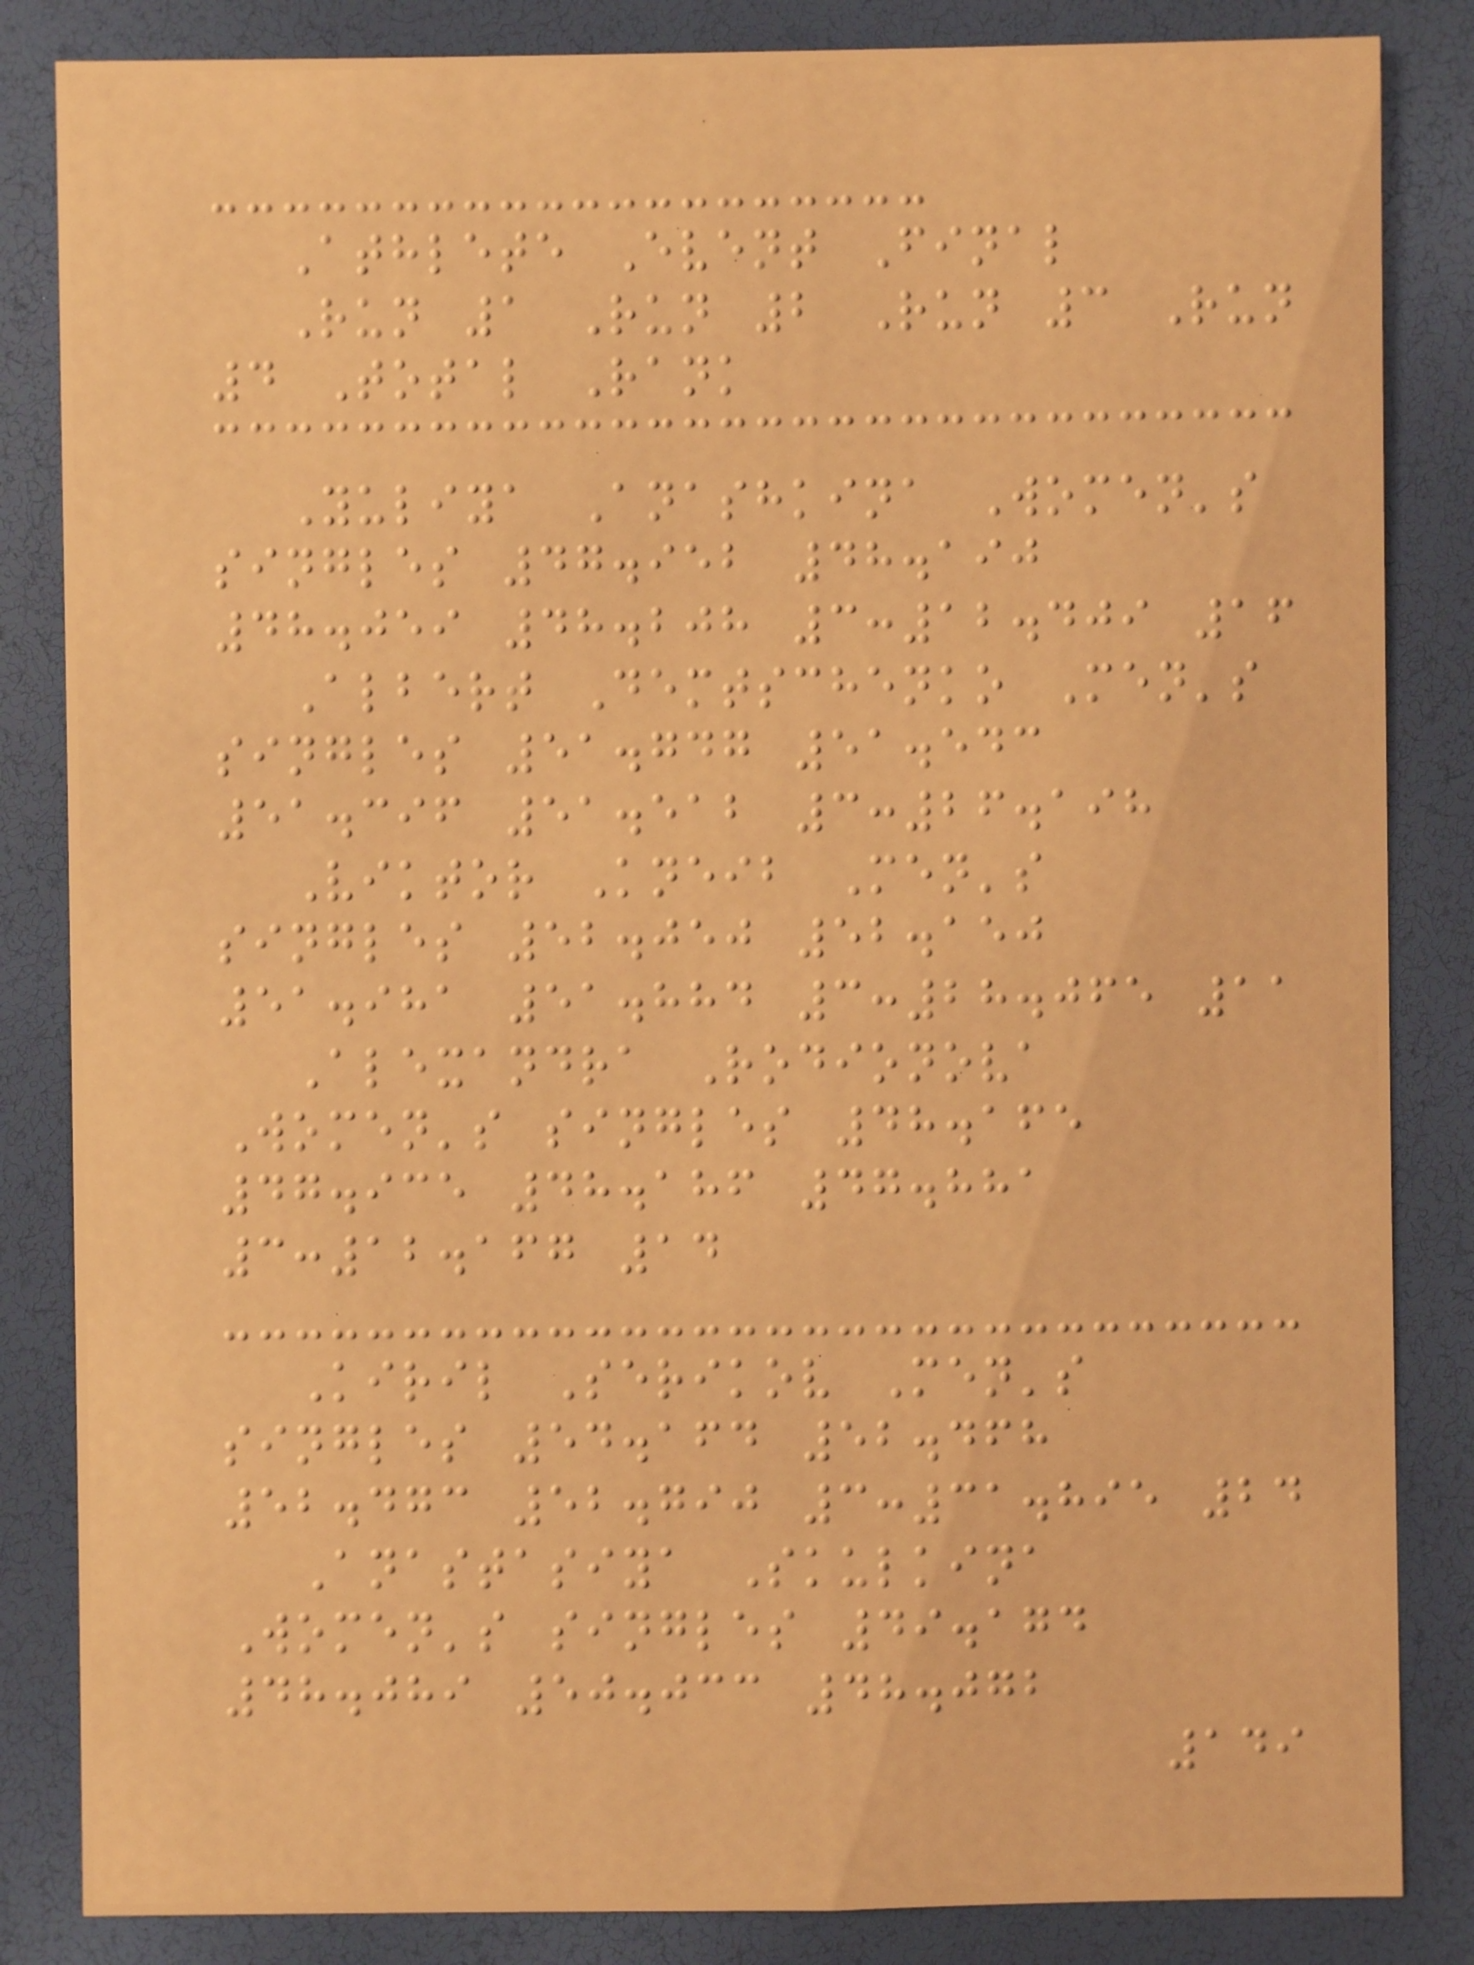Athlete Event Final
Run 1 Run 2 Run 3 Run
4 Total Rank
Yuliya Anashkina Women's
singles 47.952 48.190
48.059 48.208 3:12.409 16
Albert Demtschenko Men's
singles 51.747 51.543
51.396 51.512 3:26.198
Viktor Kneib Men's
singles 52.050 52.150
51.981 51.884 3:28.065 11
Alexandra Rodionova
Women's singles 48.165
47.935 48.186 47.881
3:12.167 14
Kiril Serikov Men's
singles 54.164 52.468
52.473 52.790 3:31.895 24
Anastasiya Skulkina
Women's singles 49.174
48.089 50.033 48.072
149
